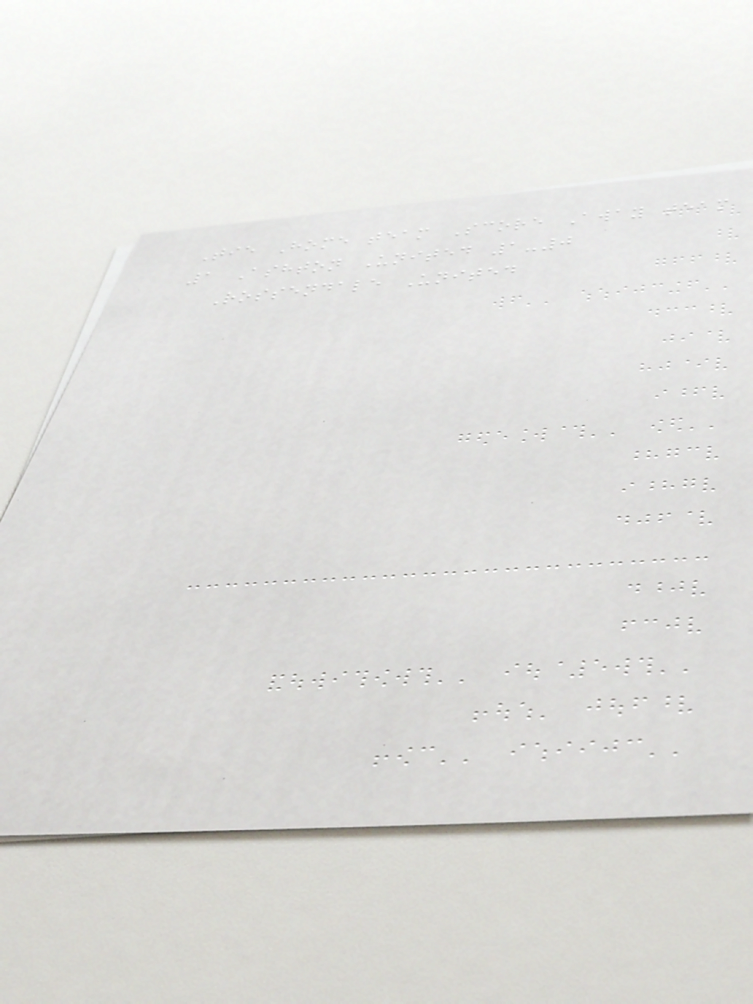Tie Home team Score Away team
1 Ashton United 1-0
Rossendale United
